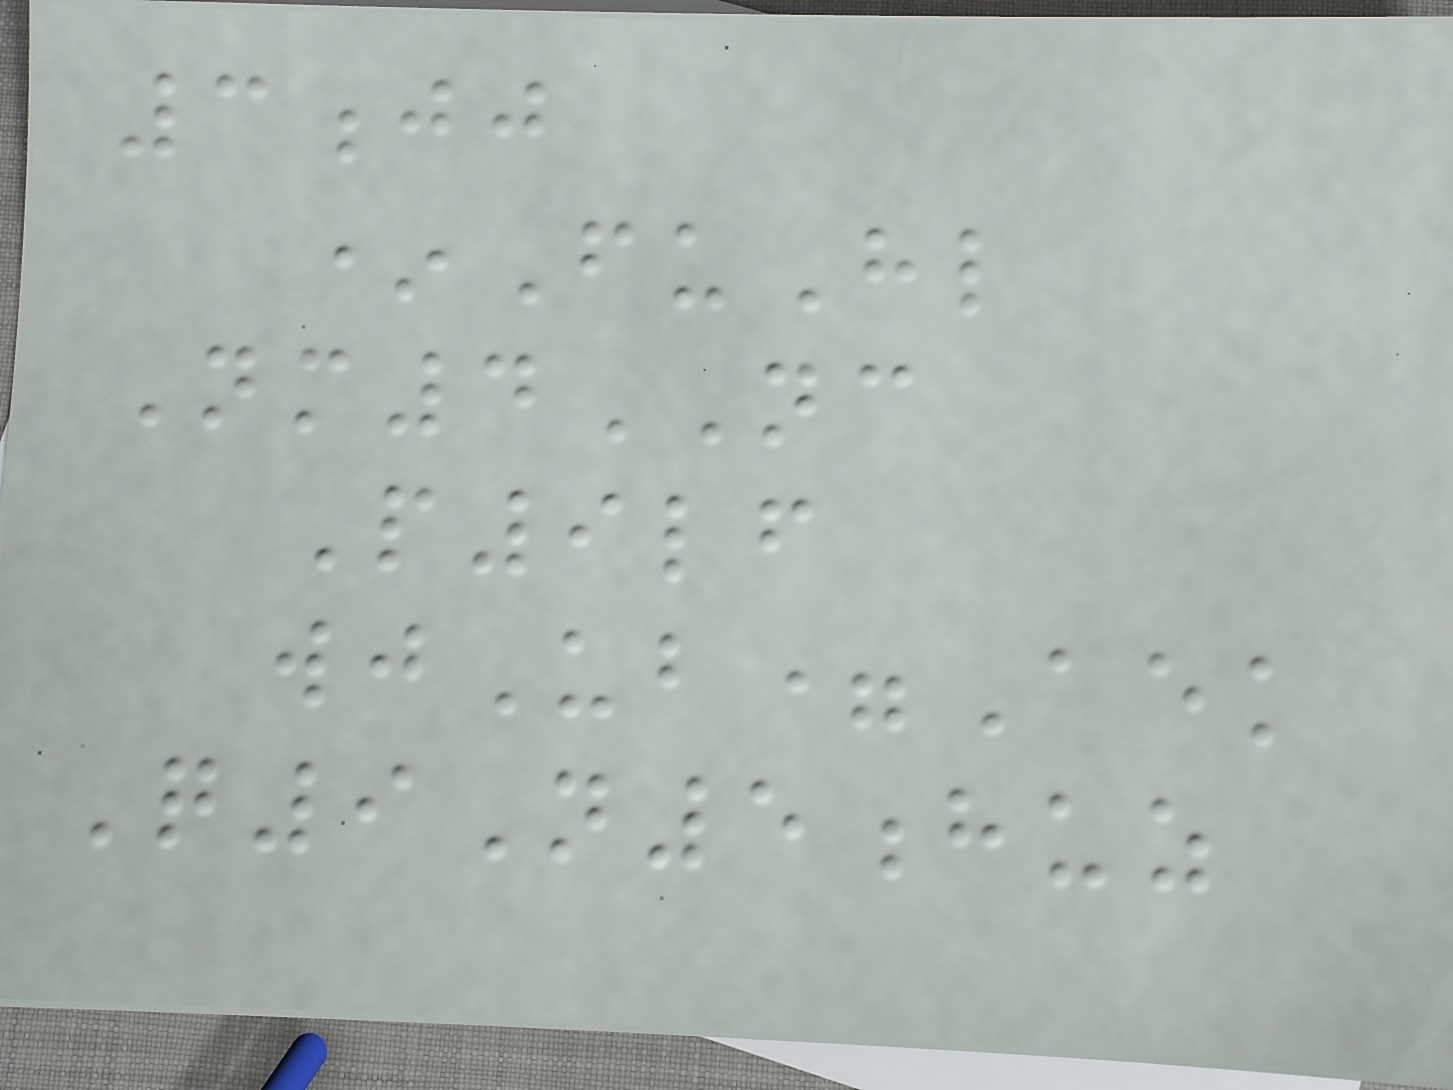3jj
*FuHl
Nm4NC
P9lf
wjUb=Aek
Q9N5huz
